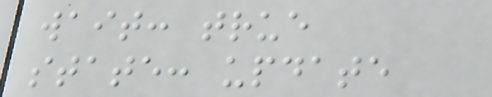wait: true
state: update
